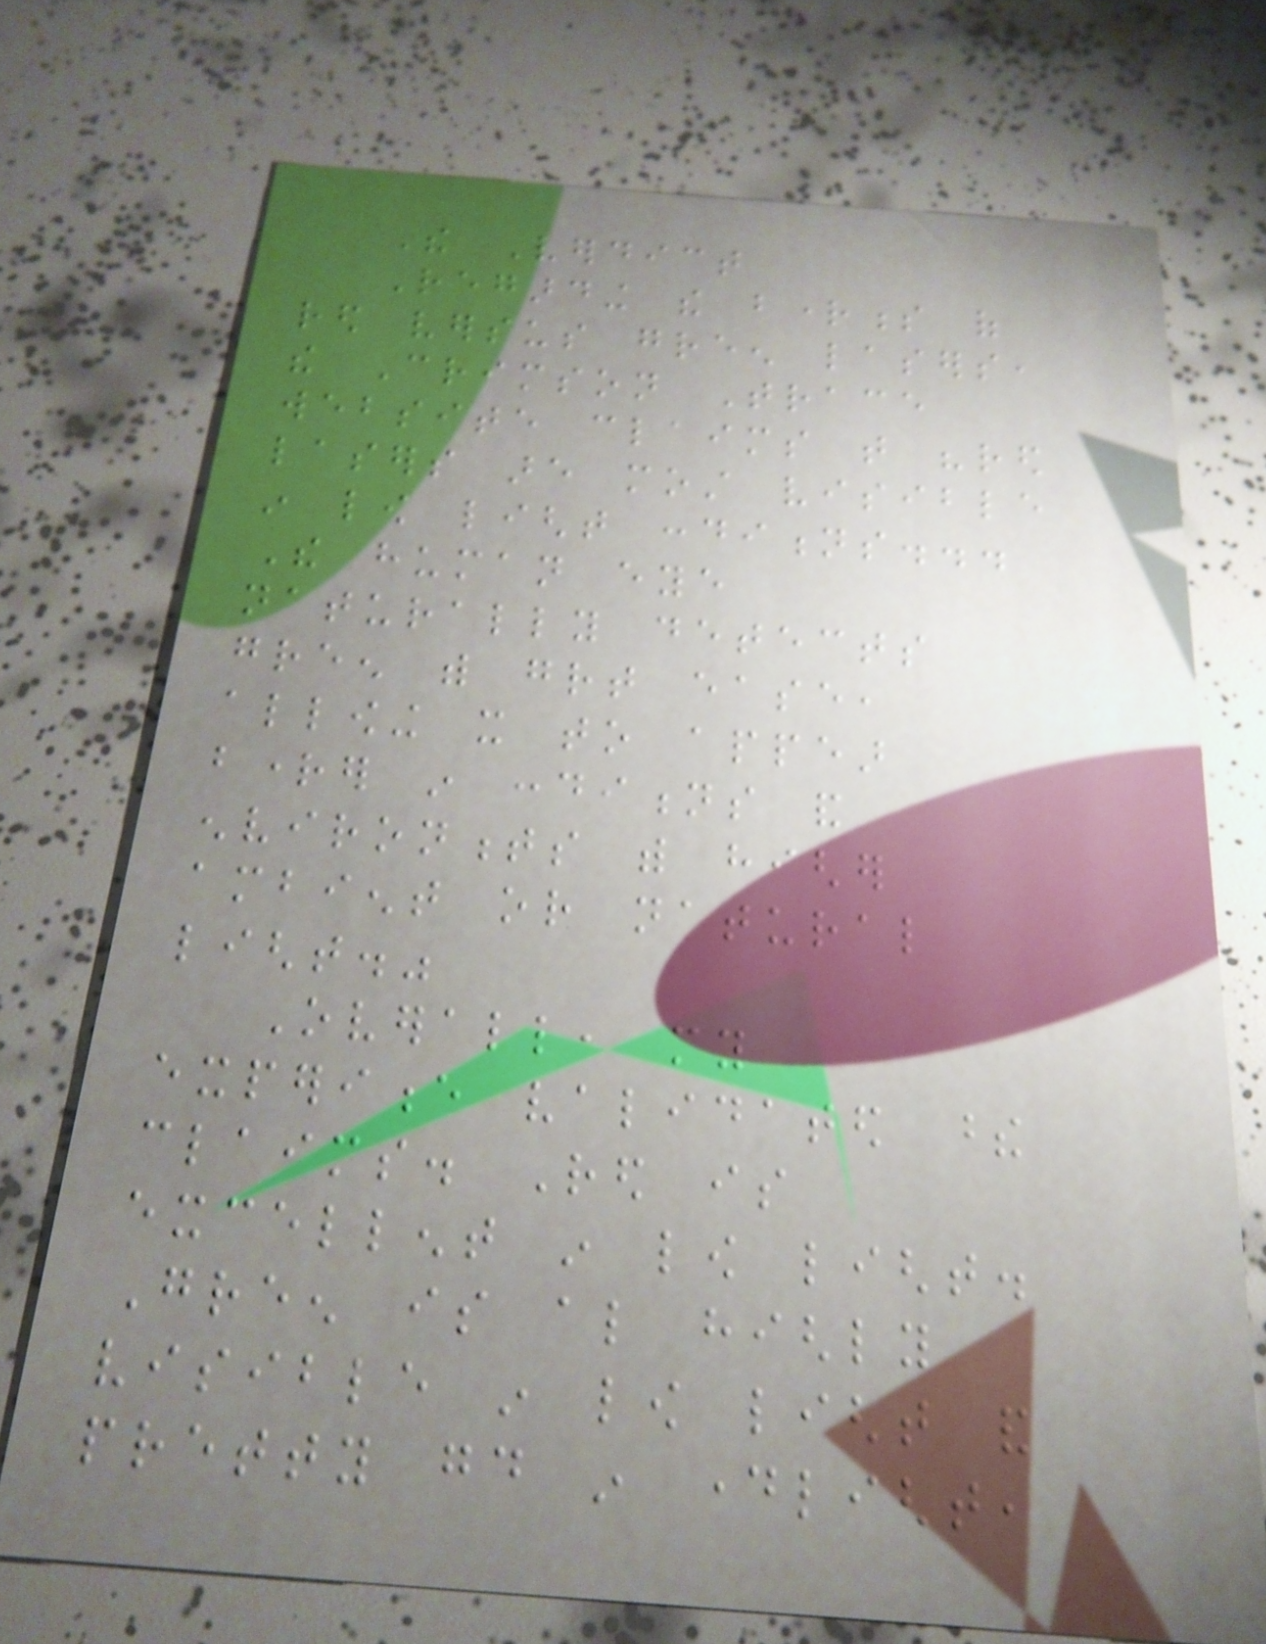The Verdict
Regarding the brightness of
red versus green lasers,
the Crimson Trace
website claims that "red
lasers are most visible
in low light conditions...
The human eye
naturally detects
green with great ease,
allowing it to appear
brighter in conditions and
environments with higher
ambient or natural
light."
Overall, my
experience validated these
claims. Red is
excellent in low light.
Green is also highly
visible in low light and
pretty good in daylight,
